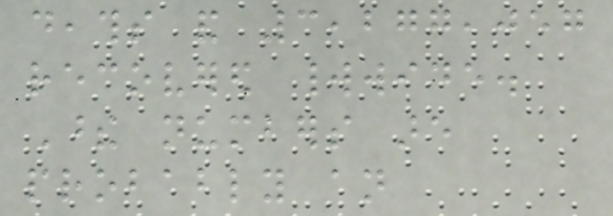deaths and 3,277,057
recovered worldwide.
These numbers are
probably an
